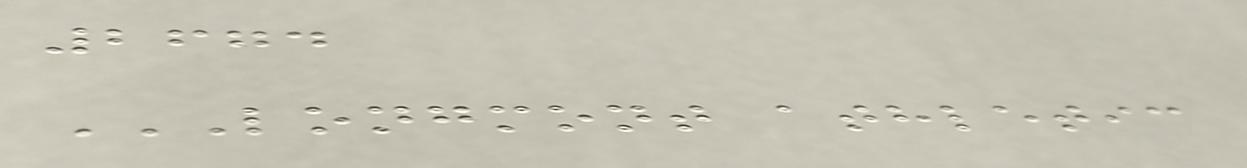2674
LONGMONT ATHLETIC
